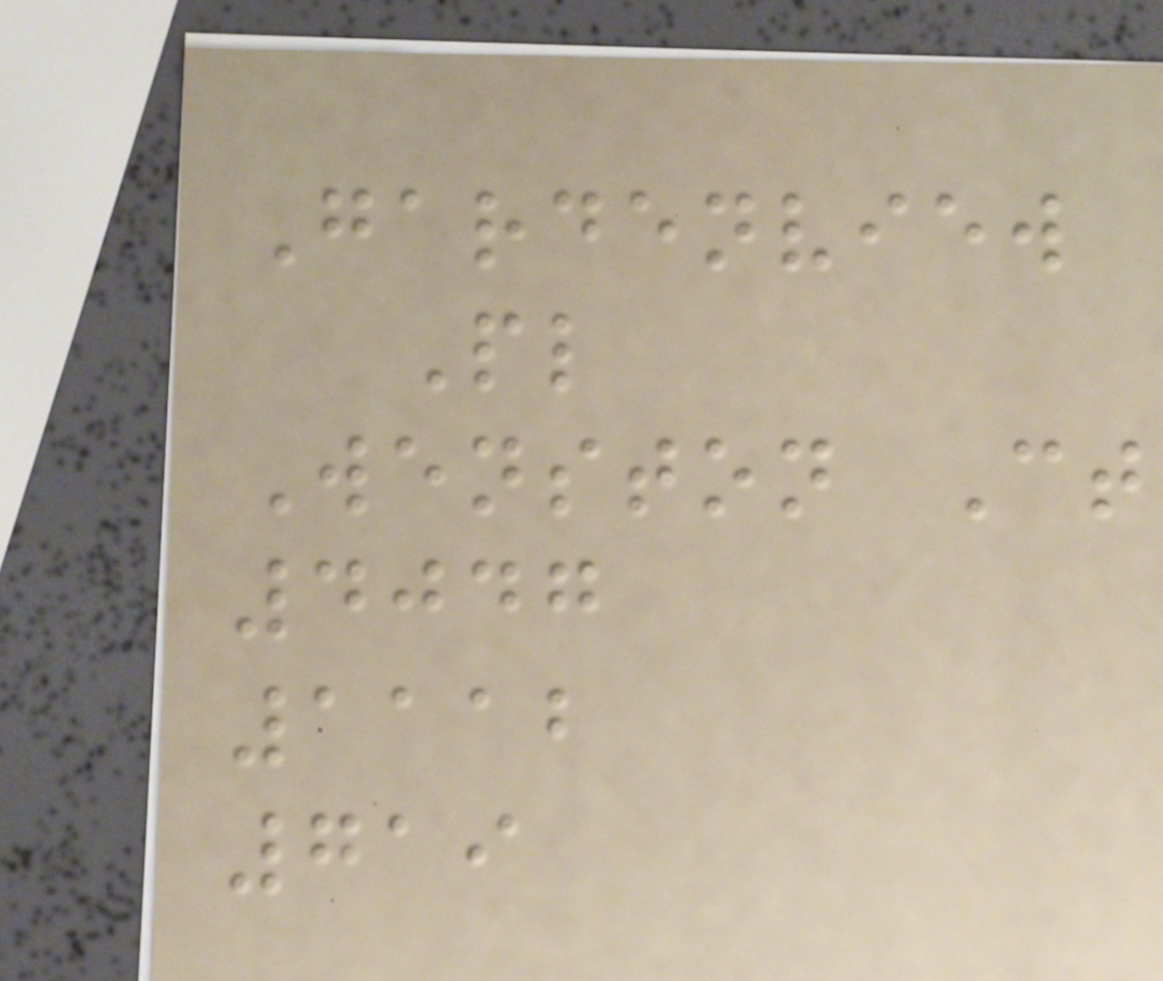Gardenview
Pl
Wenston Ct
4047
1112
719
